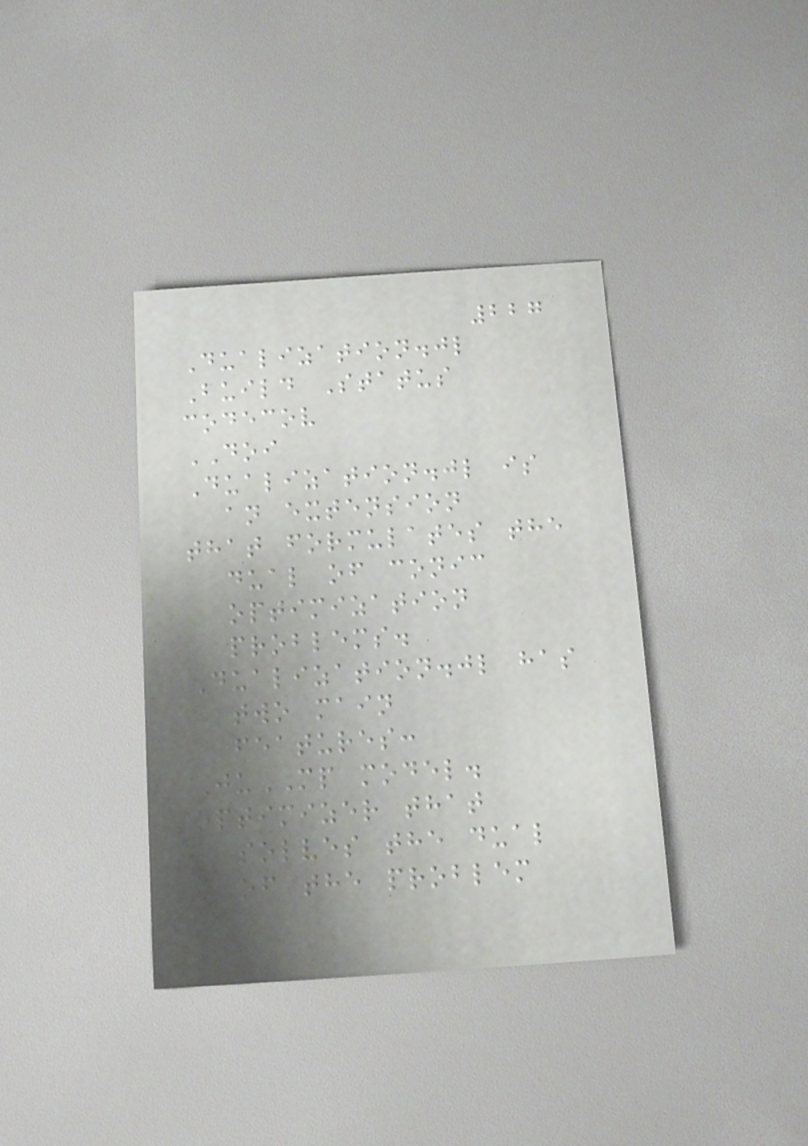227
Dualization.jl
Build Status
codecov
DOI
Dualization.jl is
an extension
that formulates the
dual of conic
optimization
problems.
Dualization.jl has
two main
features:
JuMP model.
optimizer that
solves the dual
of the problem
